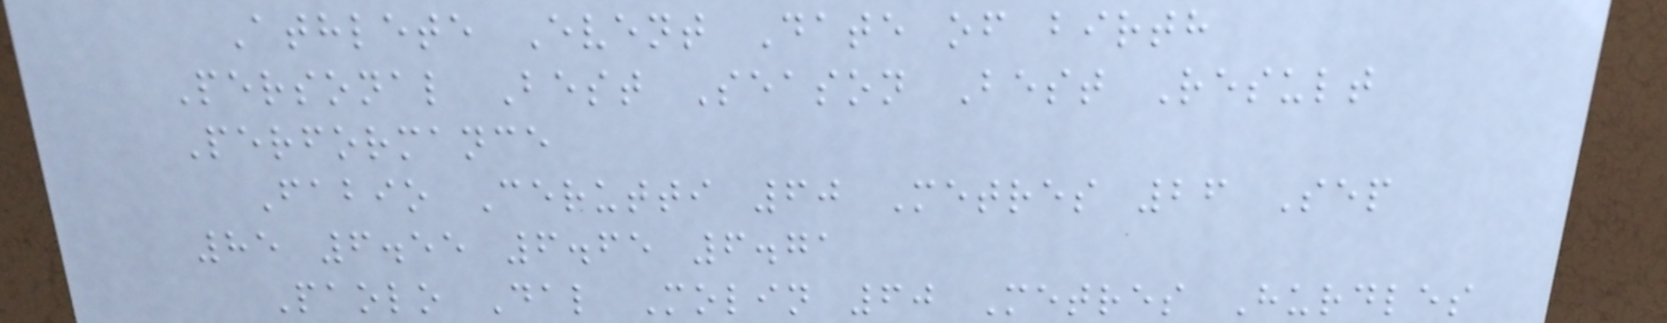Athlete Event Date of birth
Personal Best Season Best Result
Performance
Fabio Cerutti 60 Metres 26 Sep
85 6.55 6.65 6.71
Paolo Dal Molin 60 Metres Hurdles
